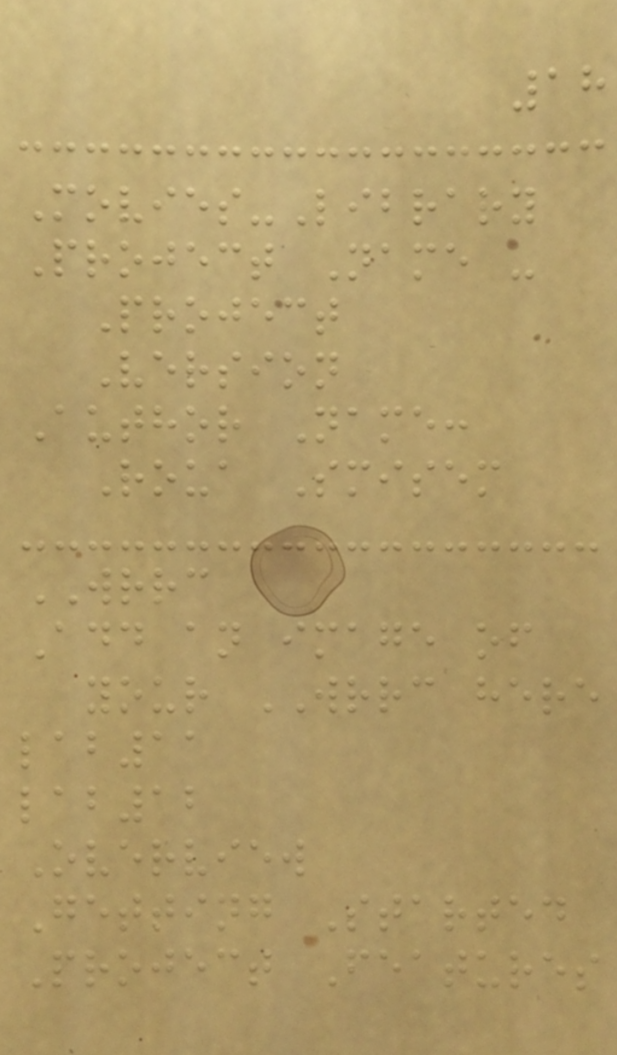18
Movies-Library
Project Name -
Project
Version
Author Name:
Roua Smisem
WRRC
Add an image of
your WRRC here
lab11
lab12
Overview
Getting Started
Project Features
